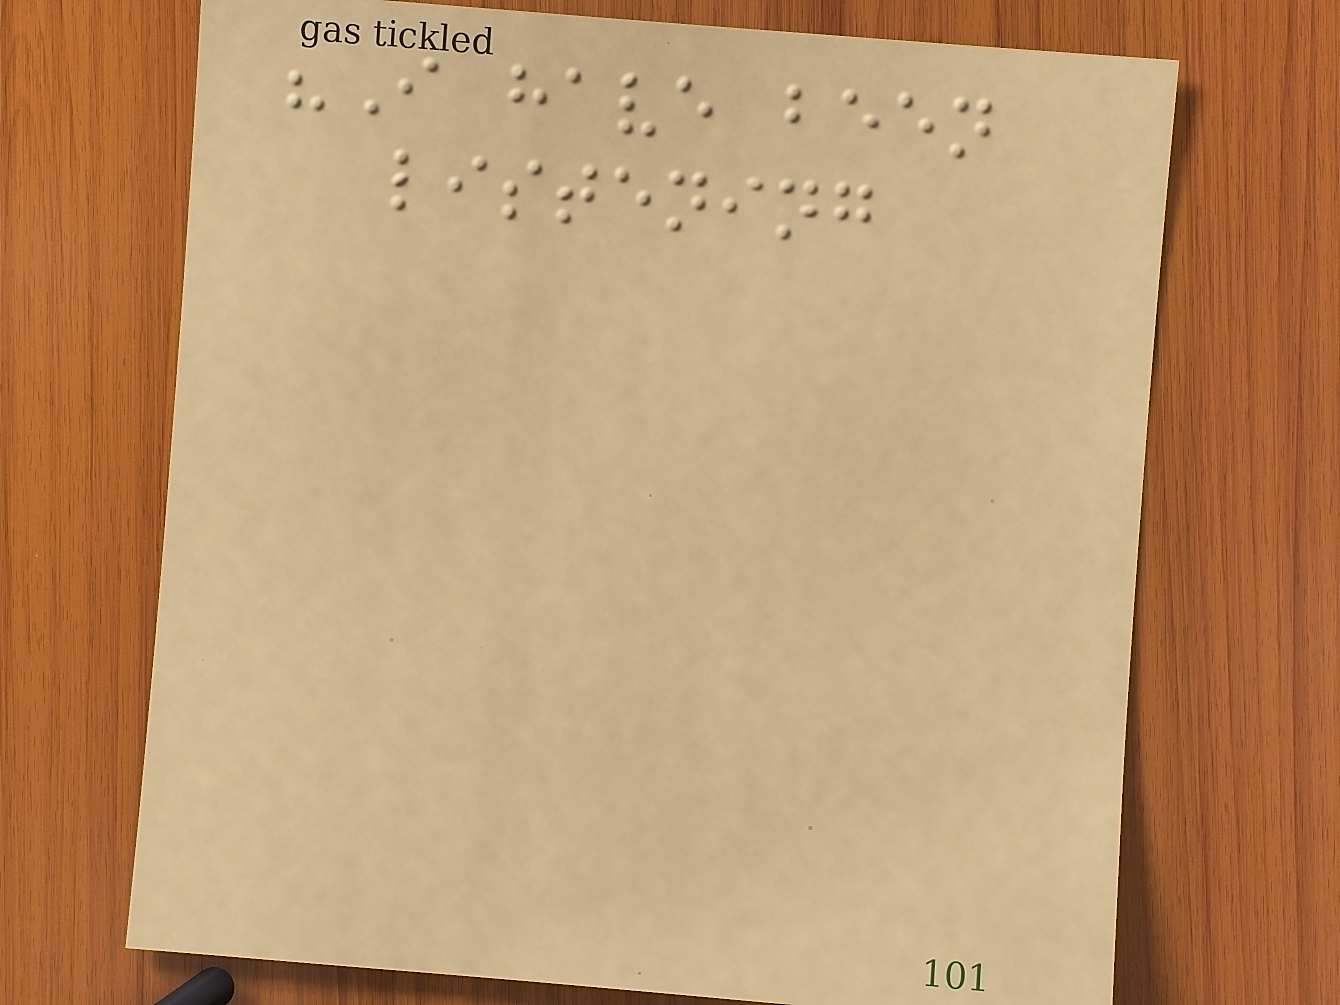"I have been
listening
